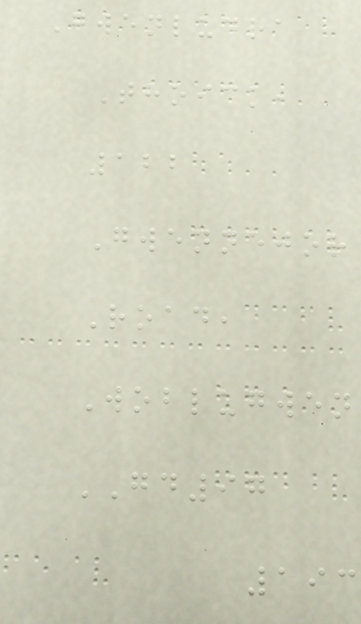Gwenludra
Thoick,
122
Gwennejor
Road,
Woblugwen
GD97
193
